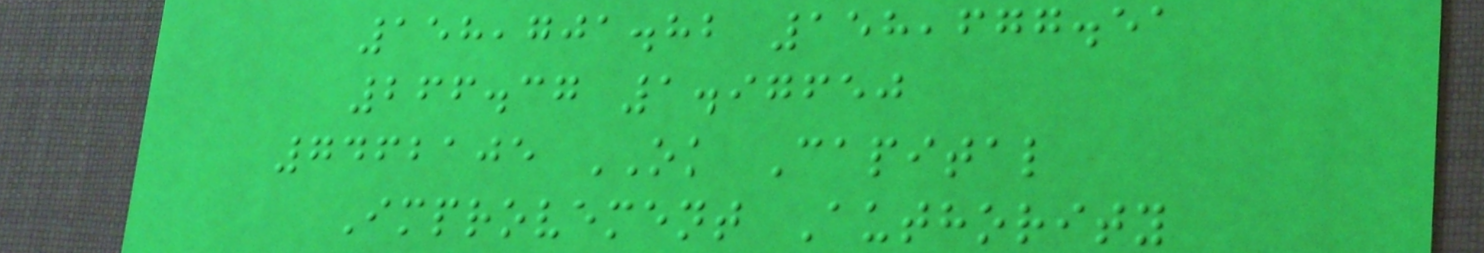158,701.82 158,677.51
266.37 1.97650
7462105 OK Capital
Improvement Authority
